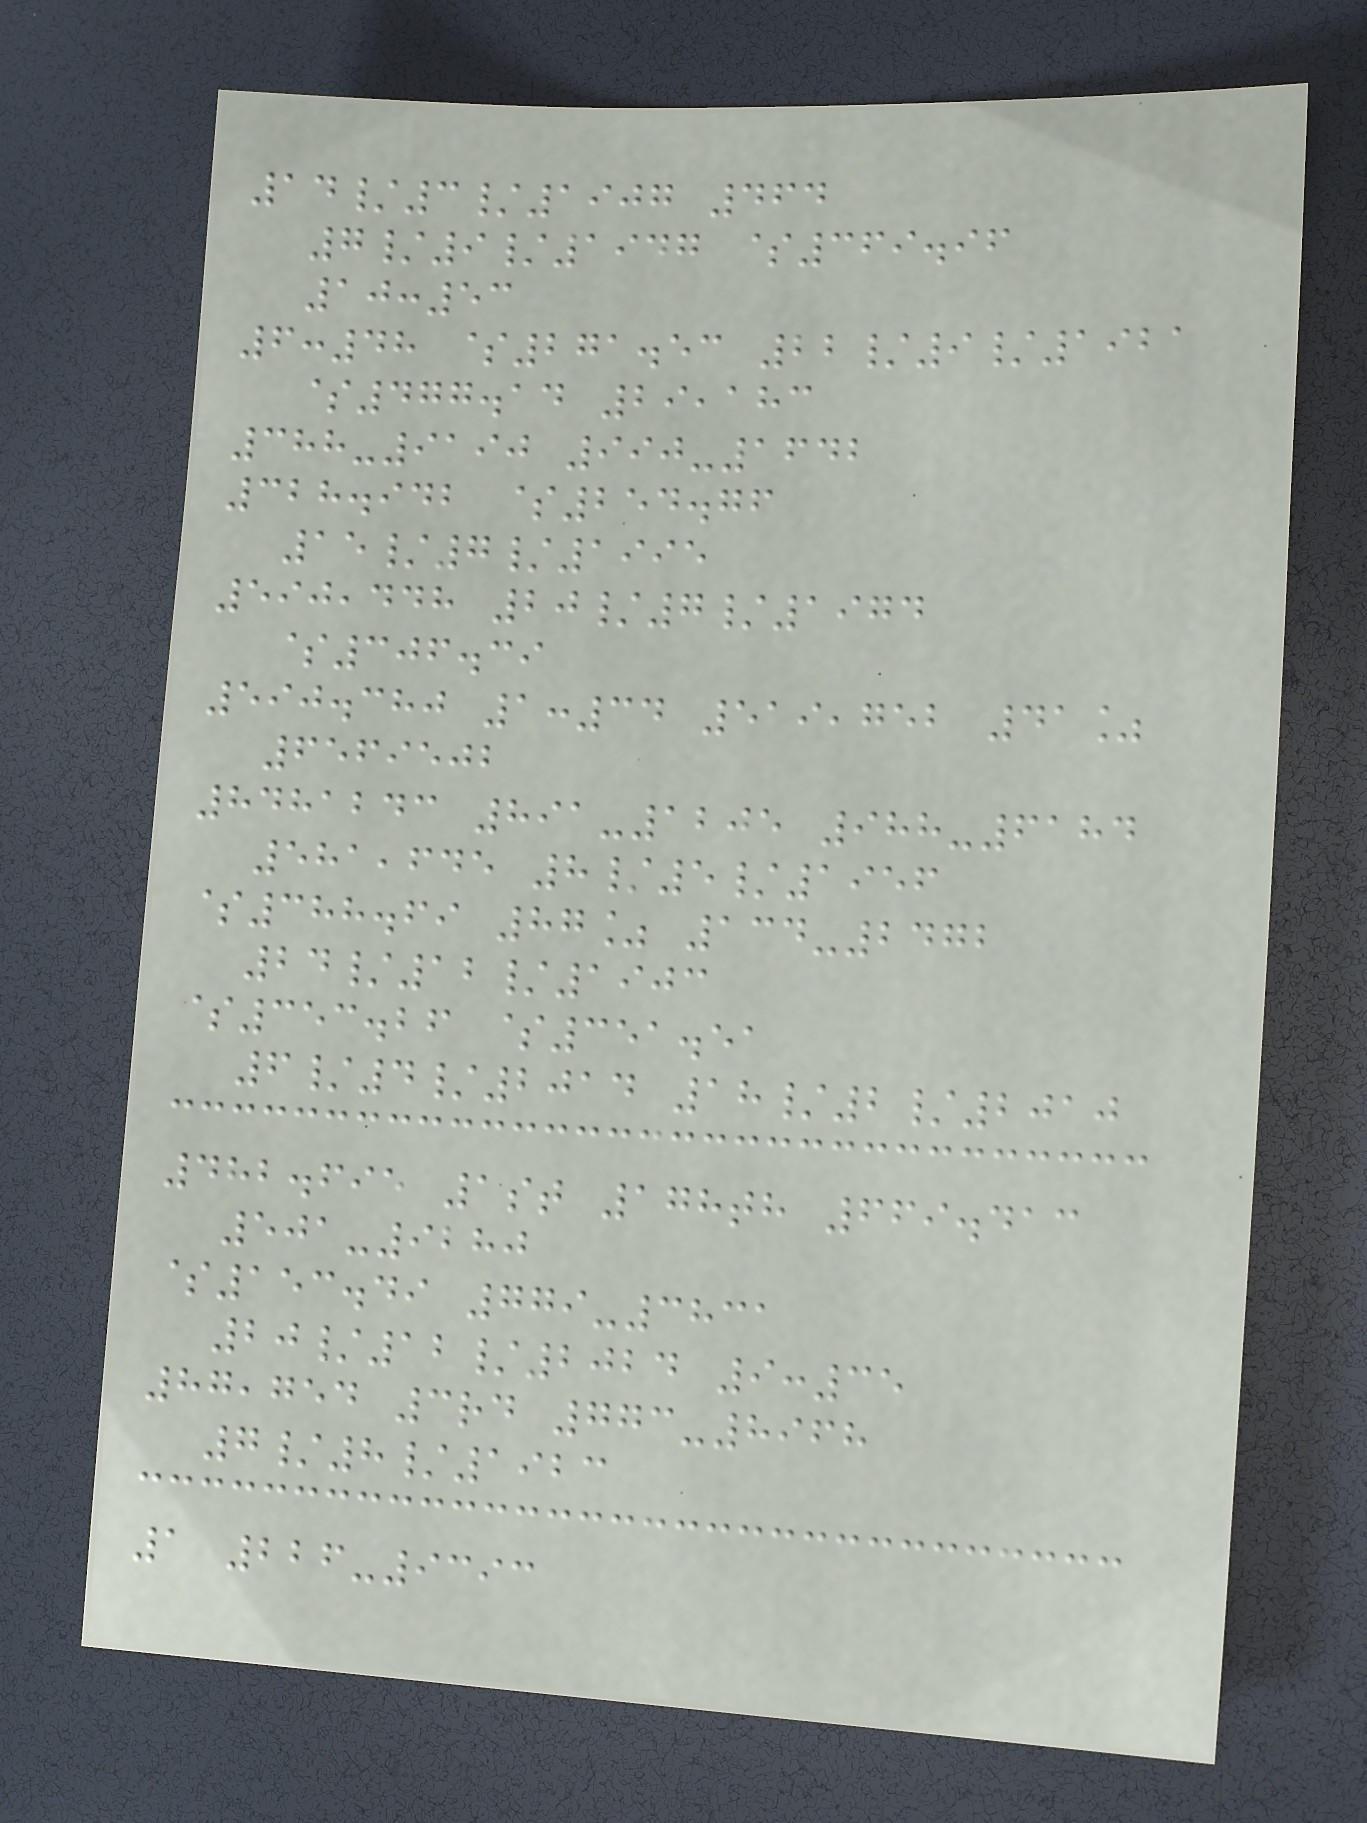14/3/1907 464
7/9/1947 $369.96
10:53
6:48 $271.53 22/9/1921
$477.14 29,183
388-9190 990-1642
328.942 $254.76
15/7/1995
590,448 20/7/1974
$306.39
590.380 1:34 519,752 41%
6569502
8481243 891-1205 988-6184
581,645 8/5/1956
$388.69 87% 134-2472
24/12/1903
$353.26 $351.51
6/4/2014 18/2/2010
482.695 1st 178th 669.413
501-9280
$153.49 779-3831
20/12/2024 9:35
87,754 3rd 773-8968
7/8/1923
1 226-9393
